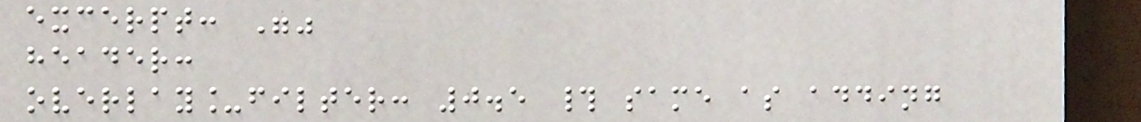excerpt: ""
header:
overlay_filter: 0.5 # same as adding
